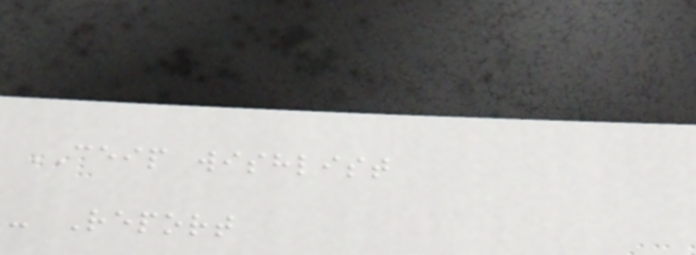CEIP wishlist
- Report
